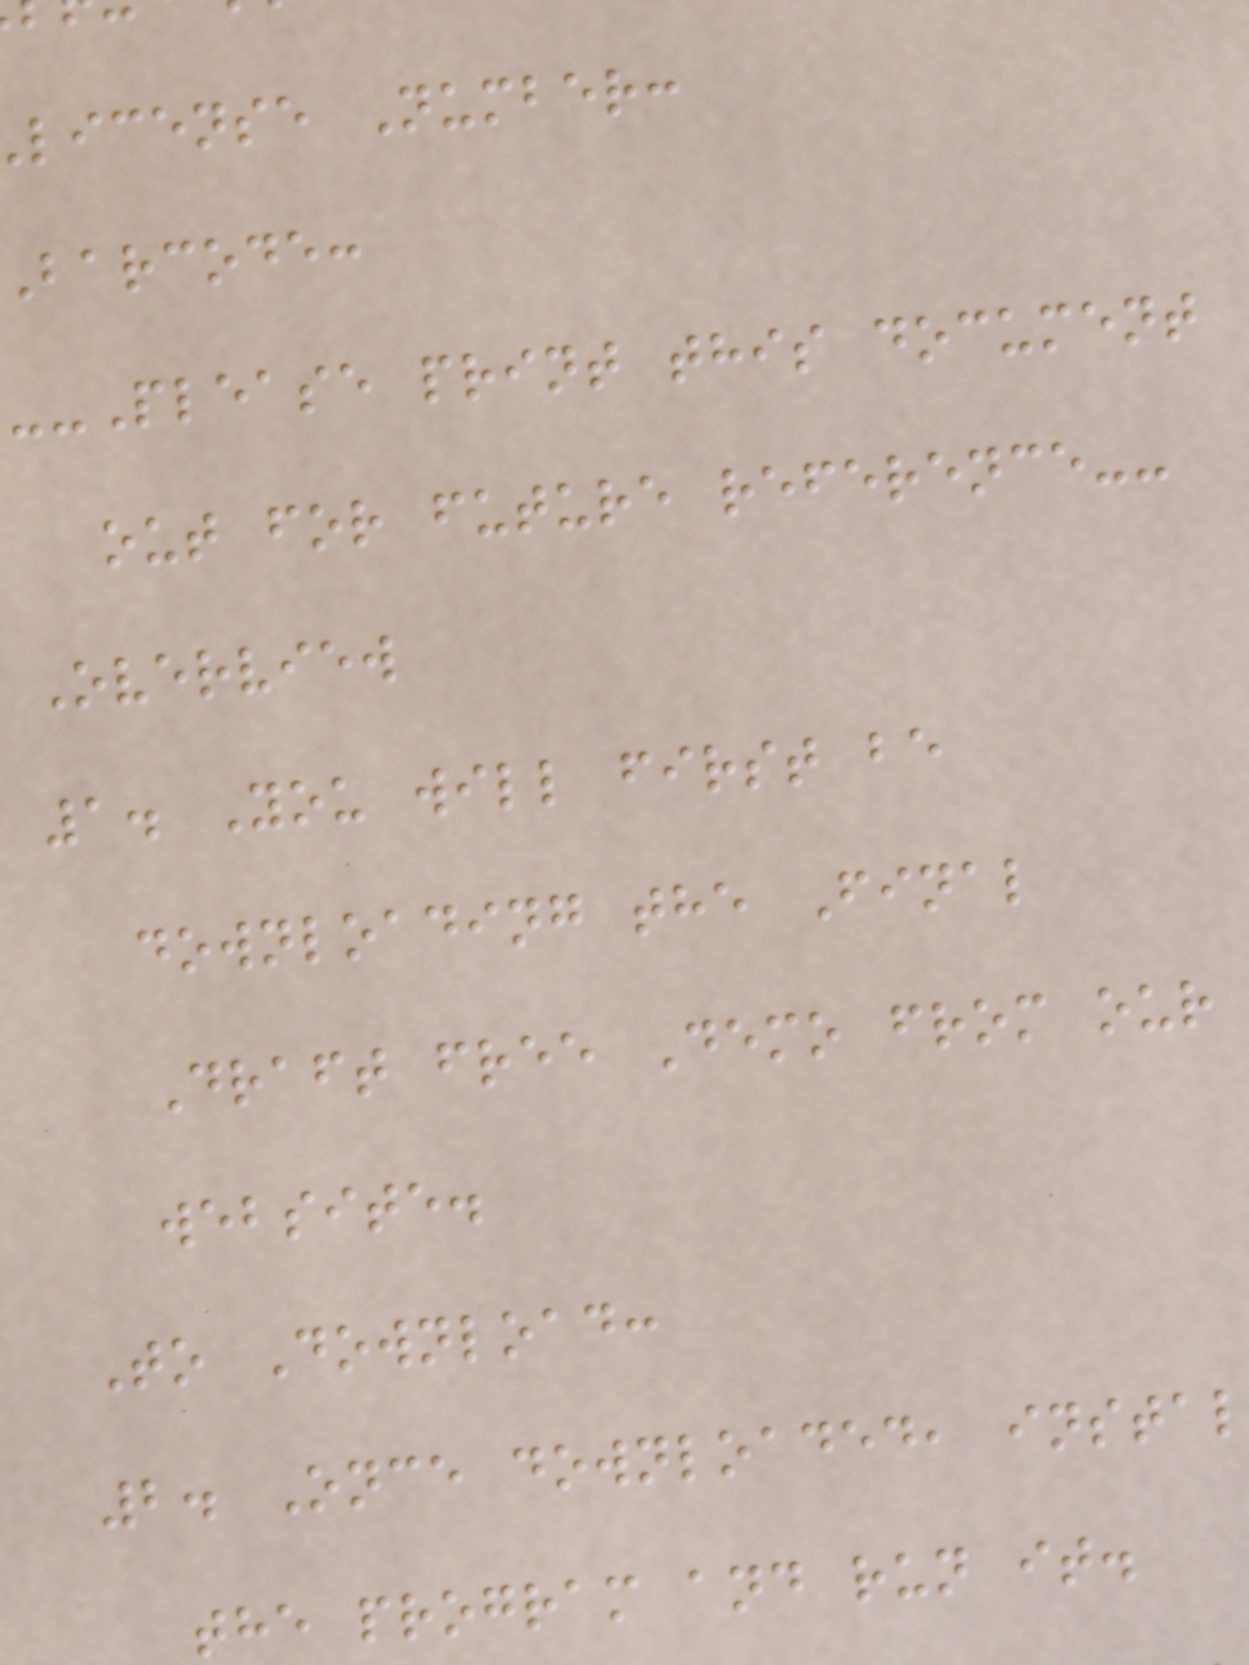license Number:
barcode:
--Please print this document
out for future reference--
Overview
1. You will first be
downloading the Final
Draft free Demo from our
website.
To Download:
2. Once downloaded, instal
the program and run it.
